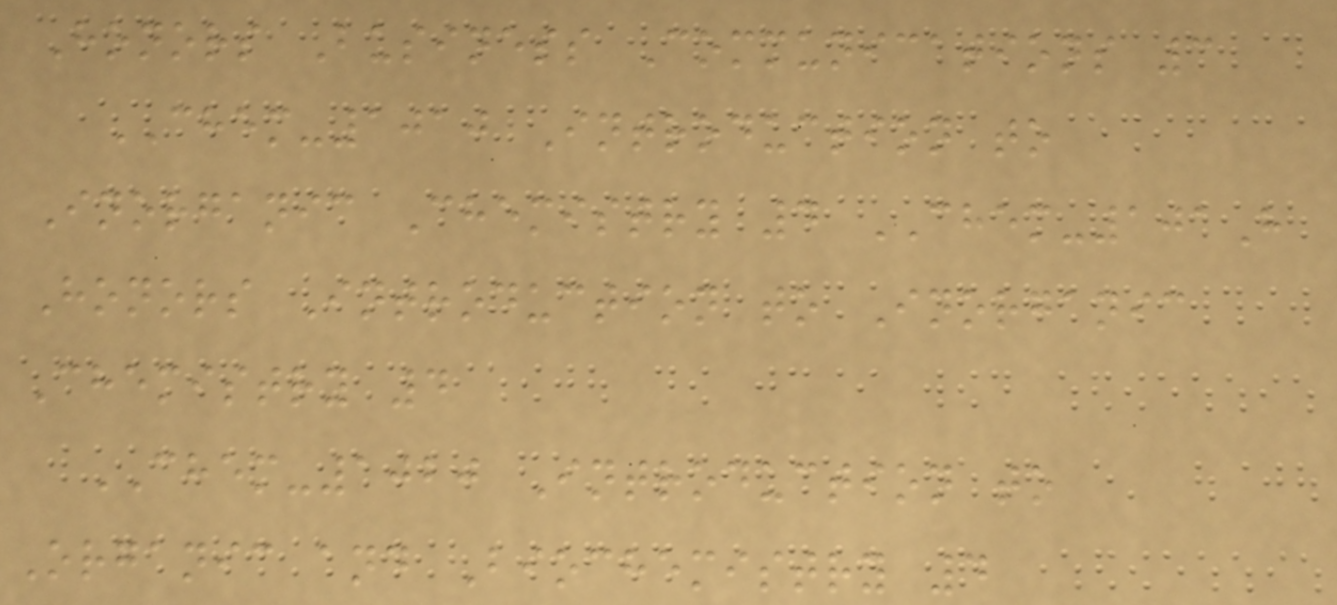Honors Business Communications 3
CHEM-1010 Introduction to
Inorganic Chemistry 4 CHEM-101H
Honors Introduction to Inorganic
Chemistry 4
CHEM-1020 Introduction to
Organic and Biochemistry 4
